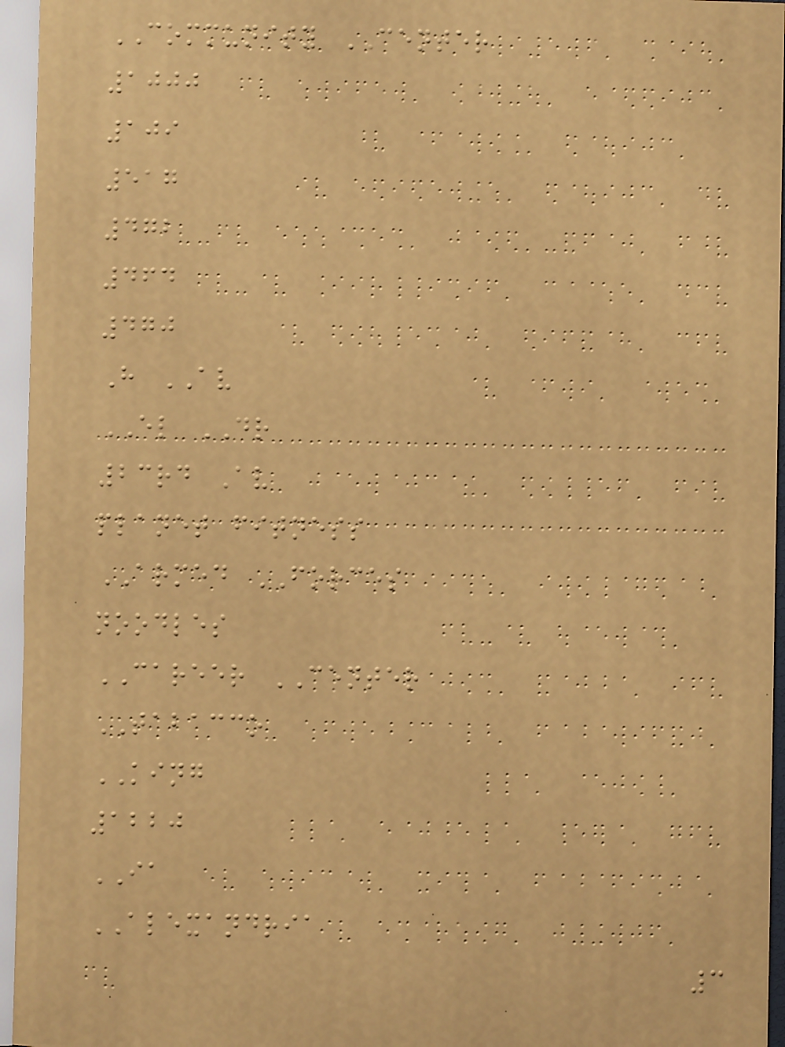COMMUNITY CENTER
1000
109
517
472
464
470
H AV
EL DR
23rd Av
planet fitness
ARMED FORCES
noodles
CAREER CENTER
TABACCO
KING
1220
IA
ALEXANDRIA
3
